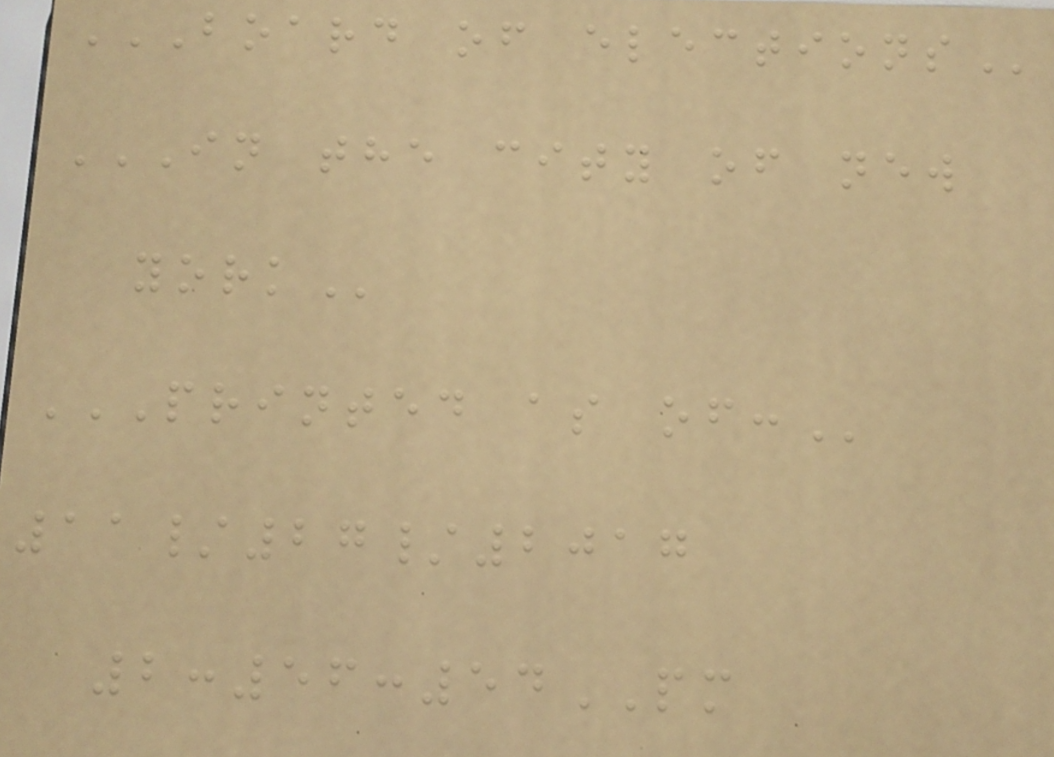BOARD OF ELECTIONS
IN THE CITY OF NEW
YORK
PRINTED AS OF:
11/27/2017
2:56:54PM
